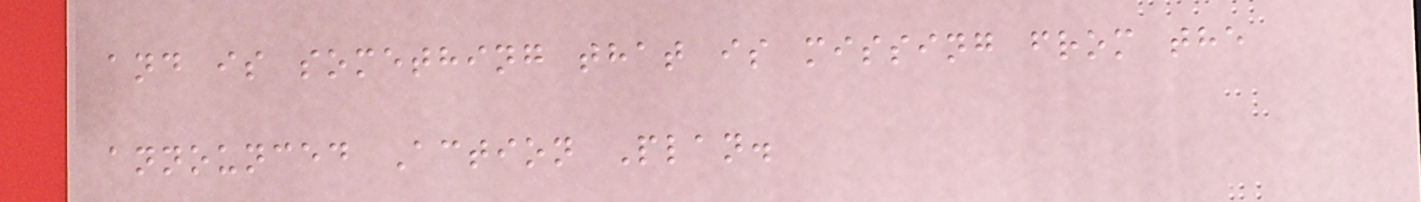and is something that is missing from the
announced Action Plan.
